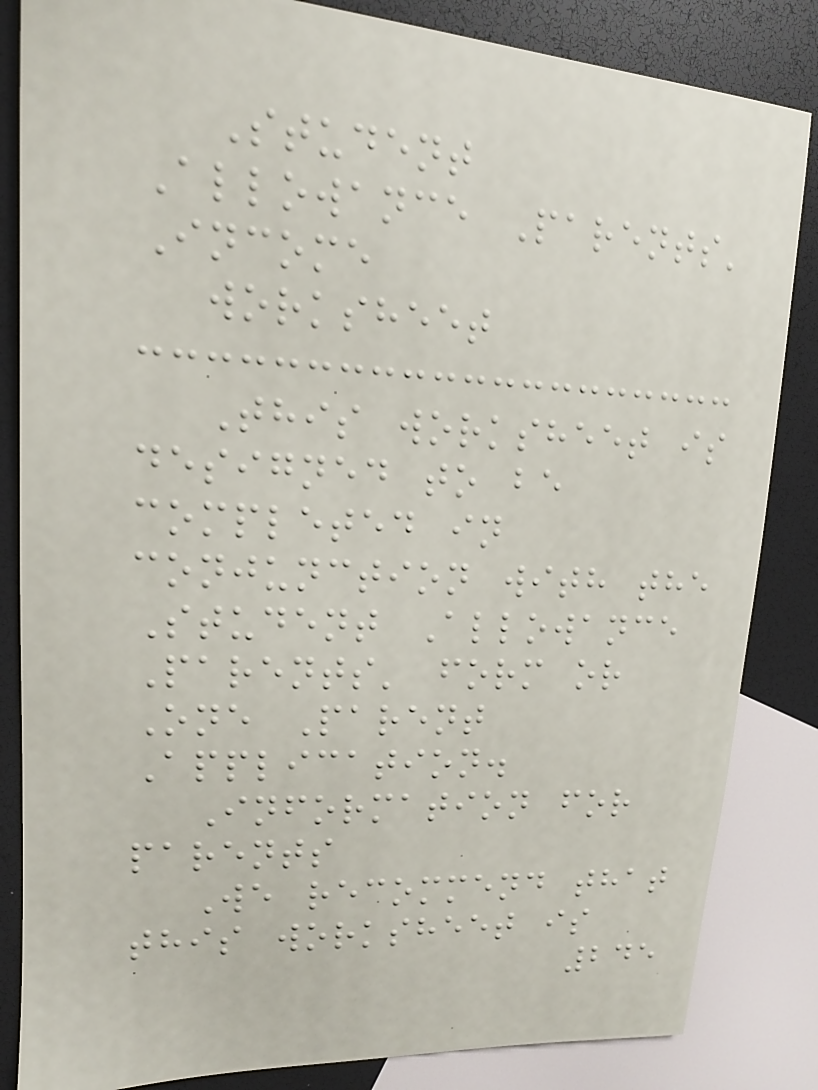Student
Allowance Parents'
Income
worksheet
This worksheet is
designed to be
completed in
conjunction with the
Student Allowance
Parents' form or
One Parent
Application.
Information for
parents
We recommend that
this worksheet is
245
